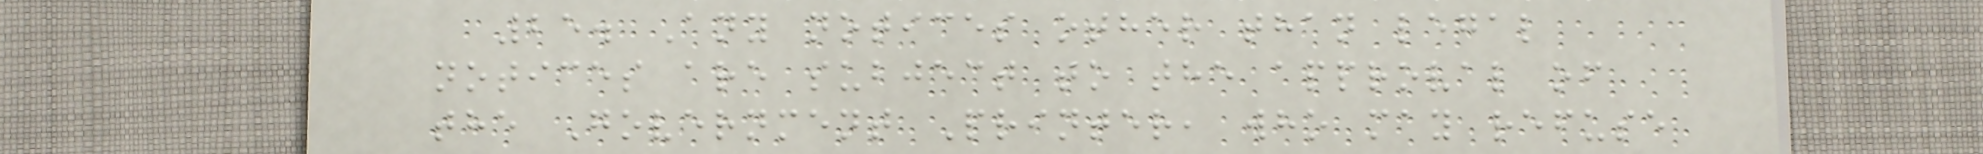25. Any notices other than legal
notices are subject to the approval of
the Government Printer, who may refuse
